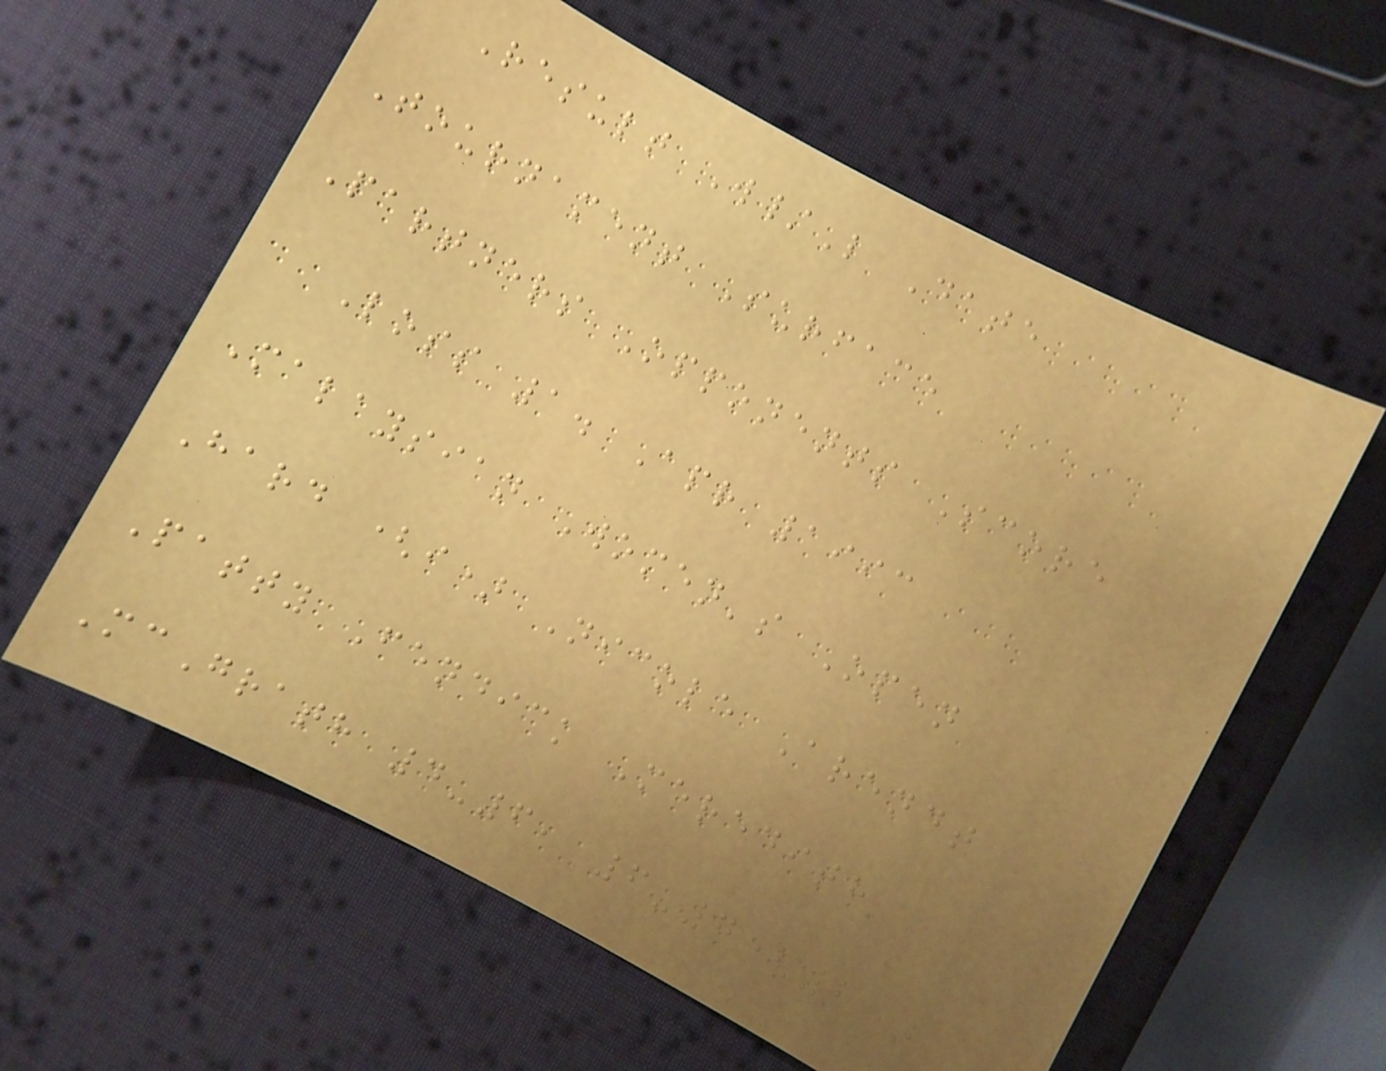Result W/L Date
Tournament Surface
Partners Opponents Score
Loss 1. Apr 1993
Malaysian Women's Open
Hard (i) Nicole Arendt
Patty Fendick Meredith
McGrath 4-6, 6-7(2)
